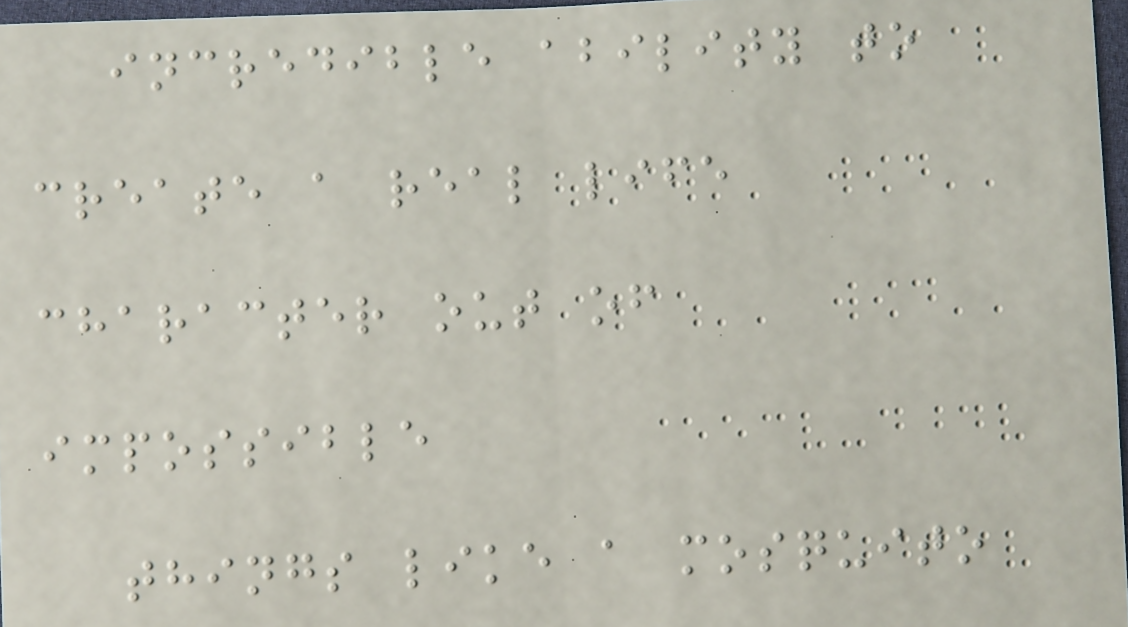incredible ability to
create a real life
character out of
impossible
things like a mosquito
